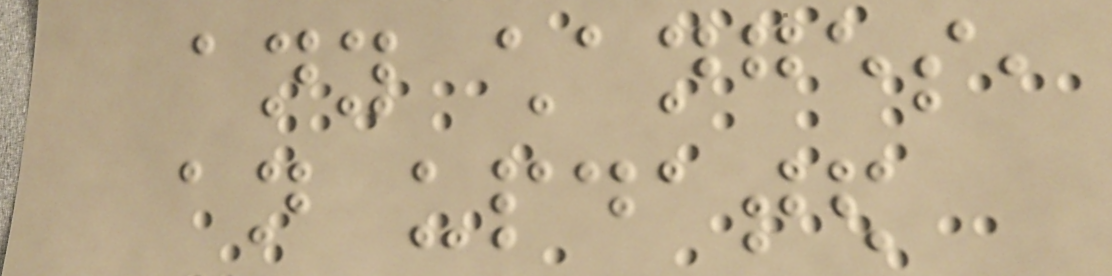any changes,
an updated
